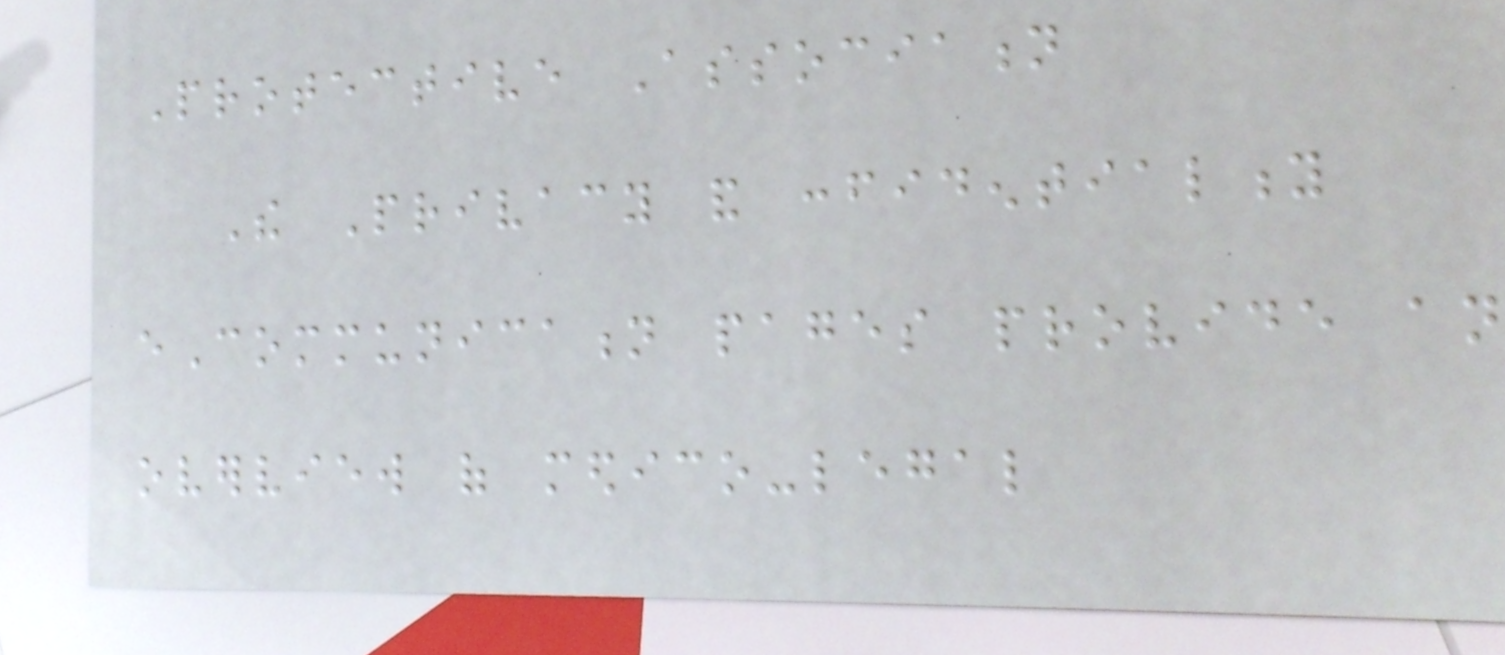Protective Association
The Privacy and confidentiality
eCommunication pages provide an
overview of medico-legal
